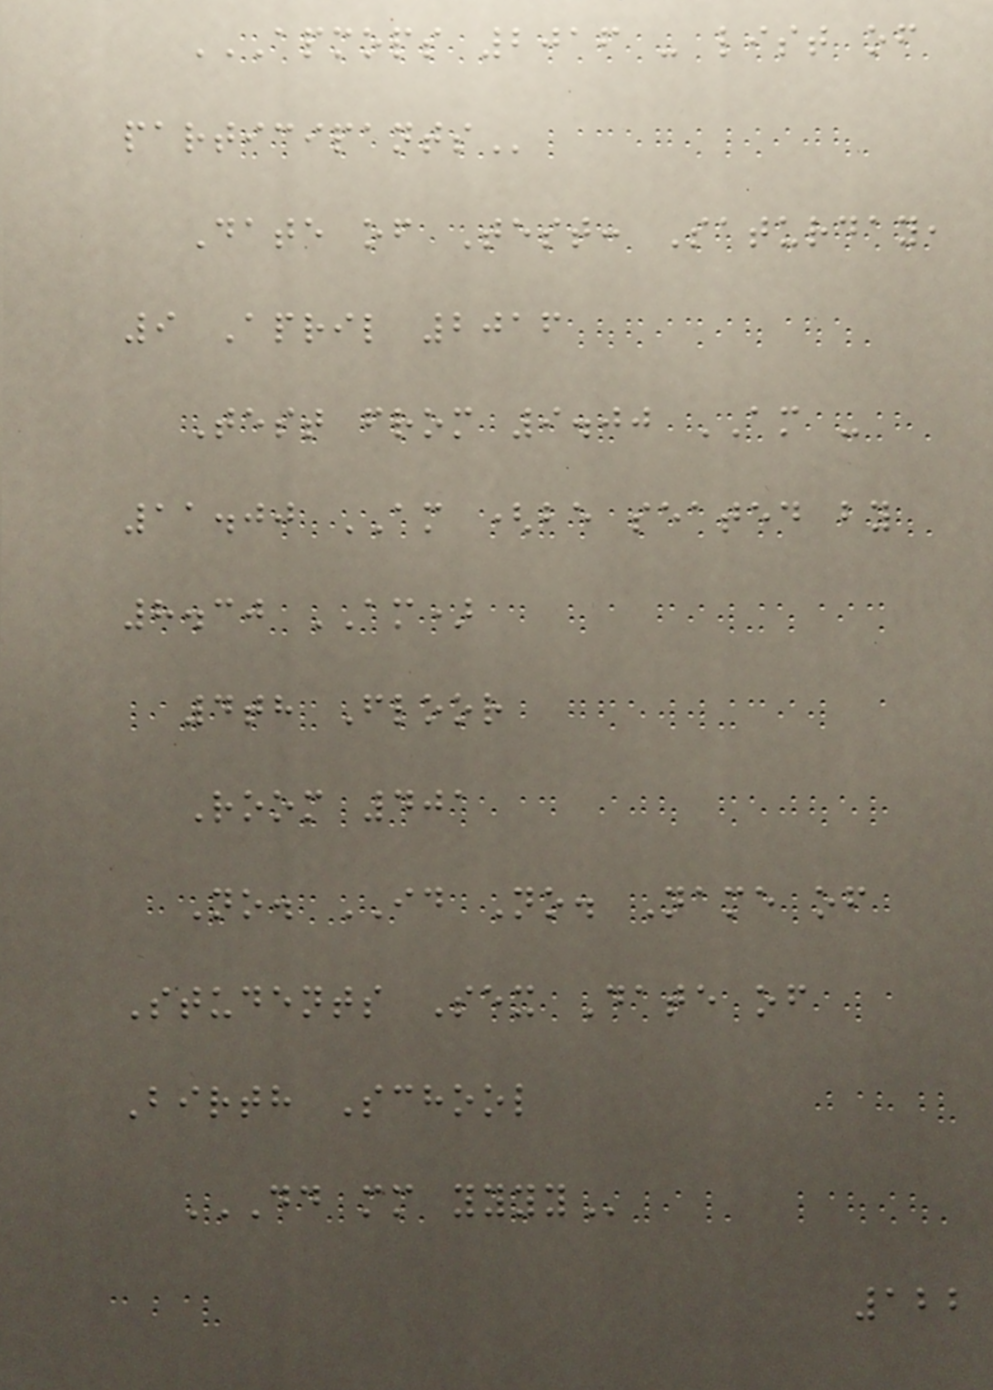APMOPS 2016 - LIST OF
PARTICIPANTS
Date of Test: Saturday,
9 April 2016
Test from 9.00 AM -
11.00 AM (be seated by
8.30 AM)
4th Floor
Room 401
No. ID No. Name of
Students Sex Date of
Birth School
DD MM YYYY
122
